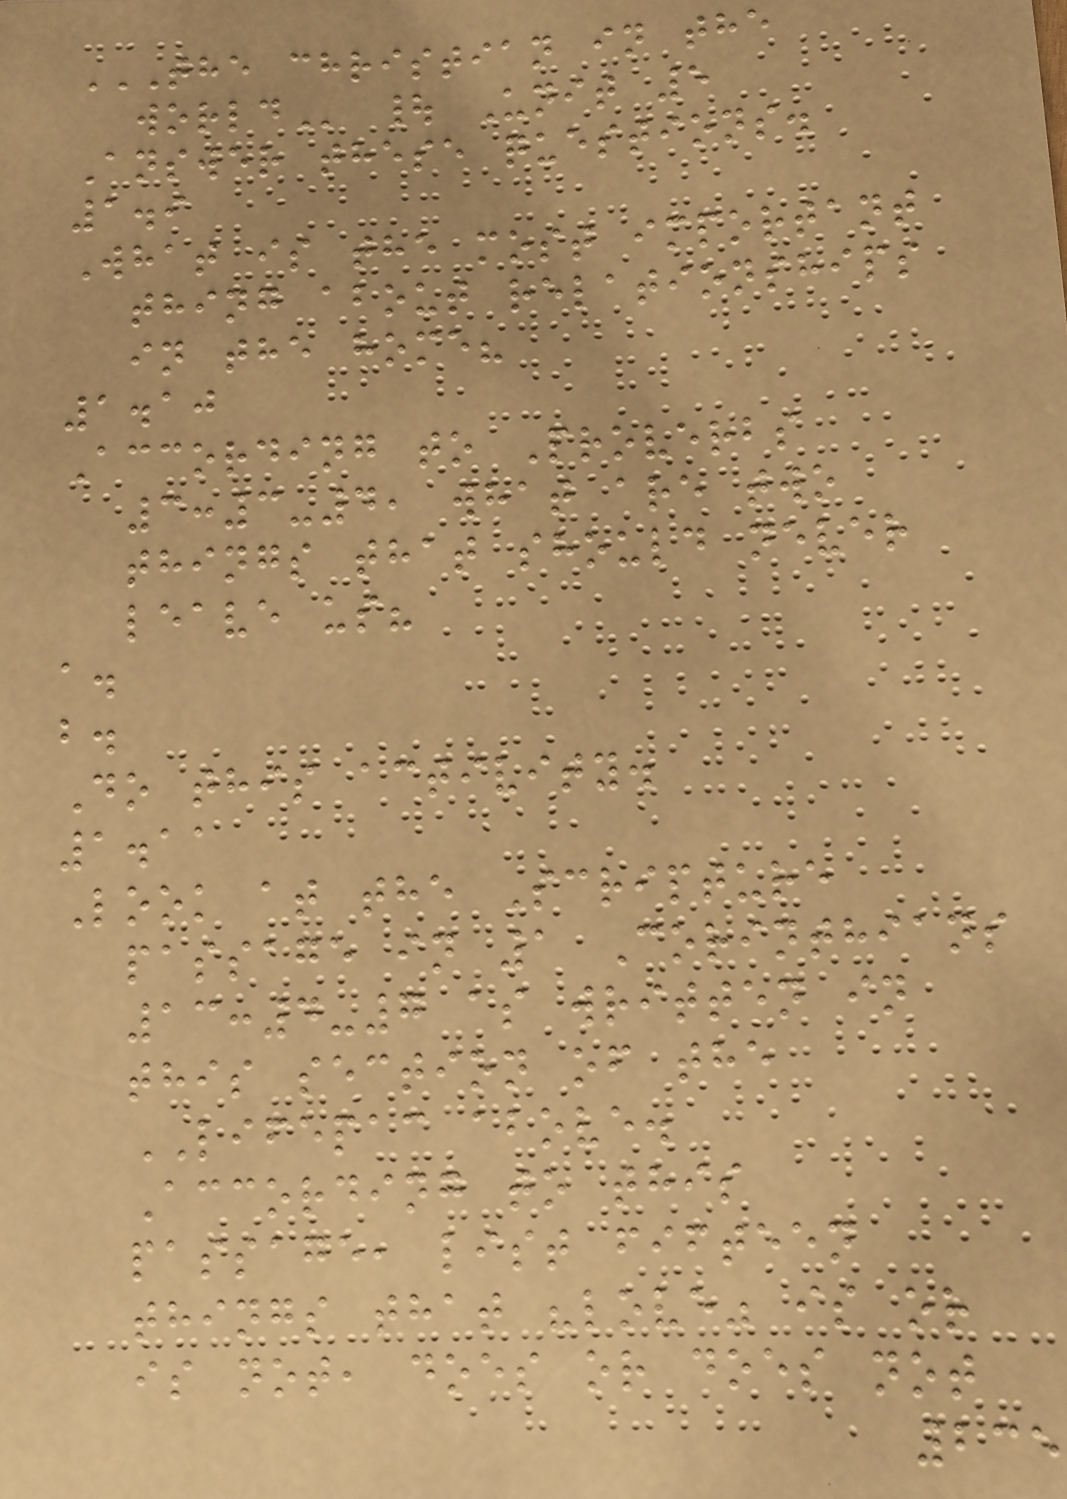THE CHRISTIAN IN THE
WORLD | Unit 5
Answer these questions.
1.9
What is the most important
thing about relationships
in the home?
1.10
According to Proverbs
3:3-4, what are two
things that should never
leave us?
a.
b.
Do this activity.
1.11
Look at the Scripture
passage in 1 Corinthians
13:4-7 as written in
this section of the
LIFEPAC above.
According to this
passage, list fifteen
things that "love" is or
is not, does or does not
235
